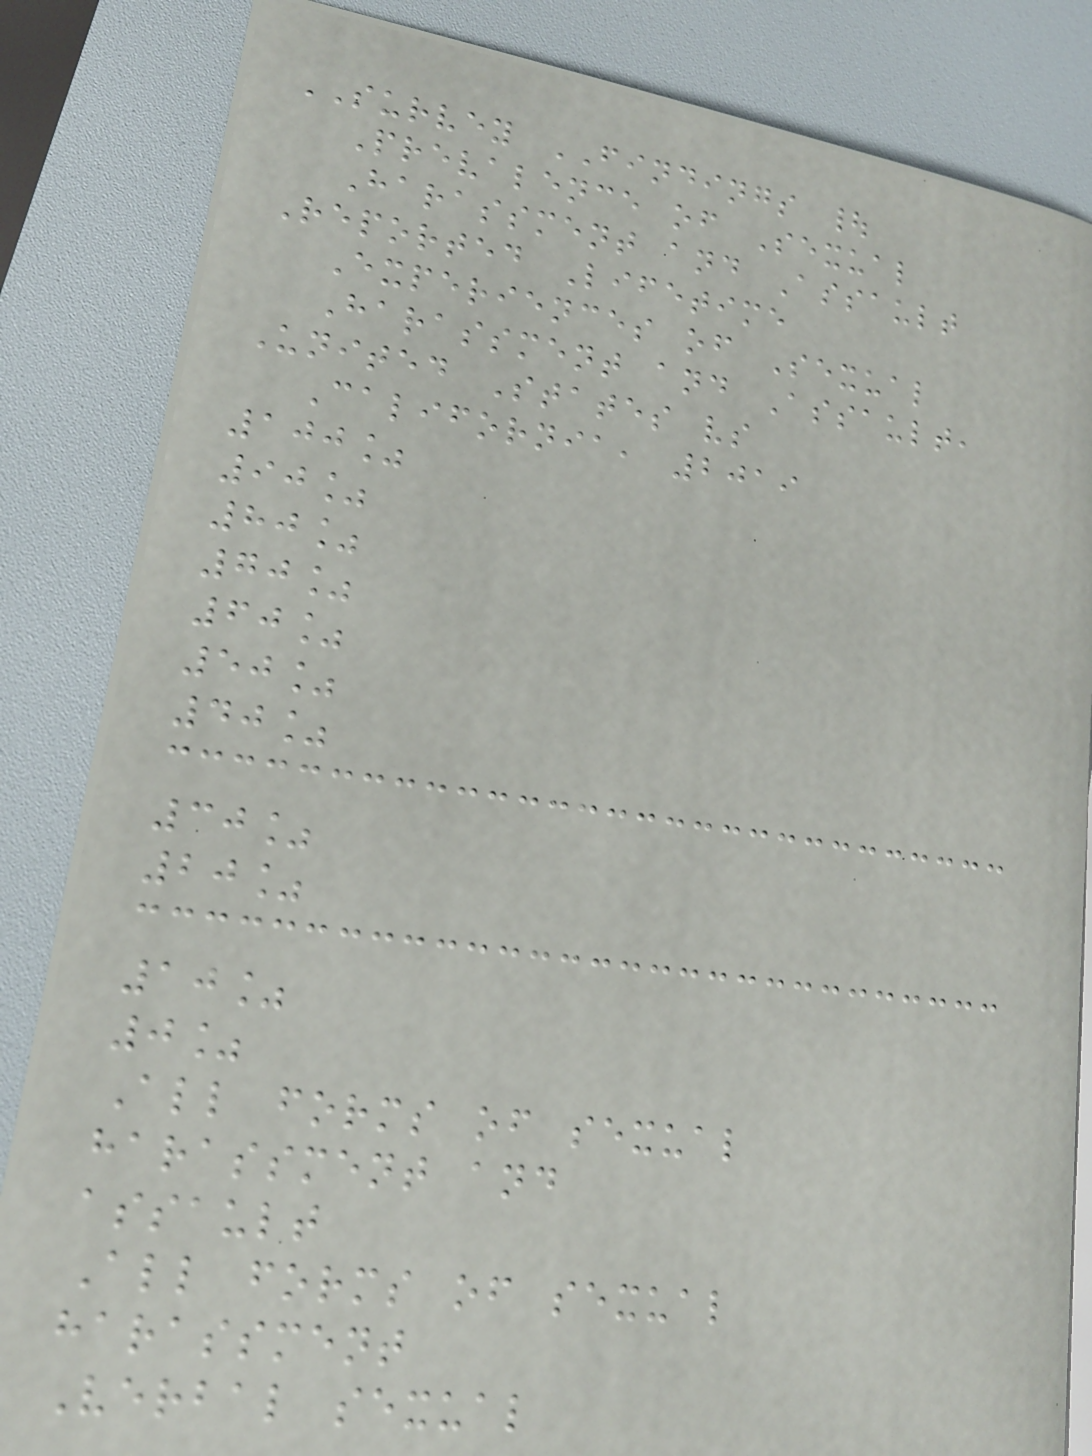SURVEY FINDINGS |
Prevalence of Sexual
Harassment and Assault
Reported Lifetime
Experiences of Sexual
Harassment and Assault,
United States vs
California, 2019
100%
90%
80%
70%
60%
50%
40%
30%
20%
10%
0%
All forms of sexual
harassment and
assault
All forms of sexual
harassment
Verbal sexual
